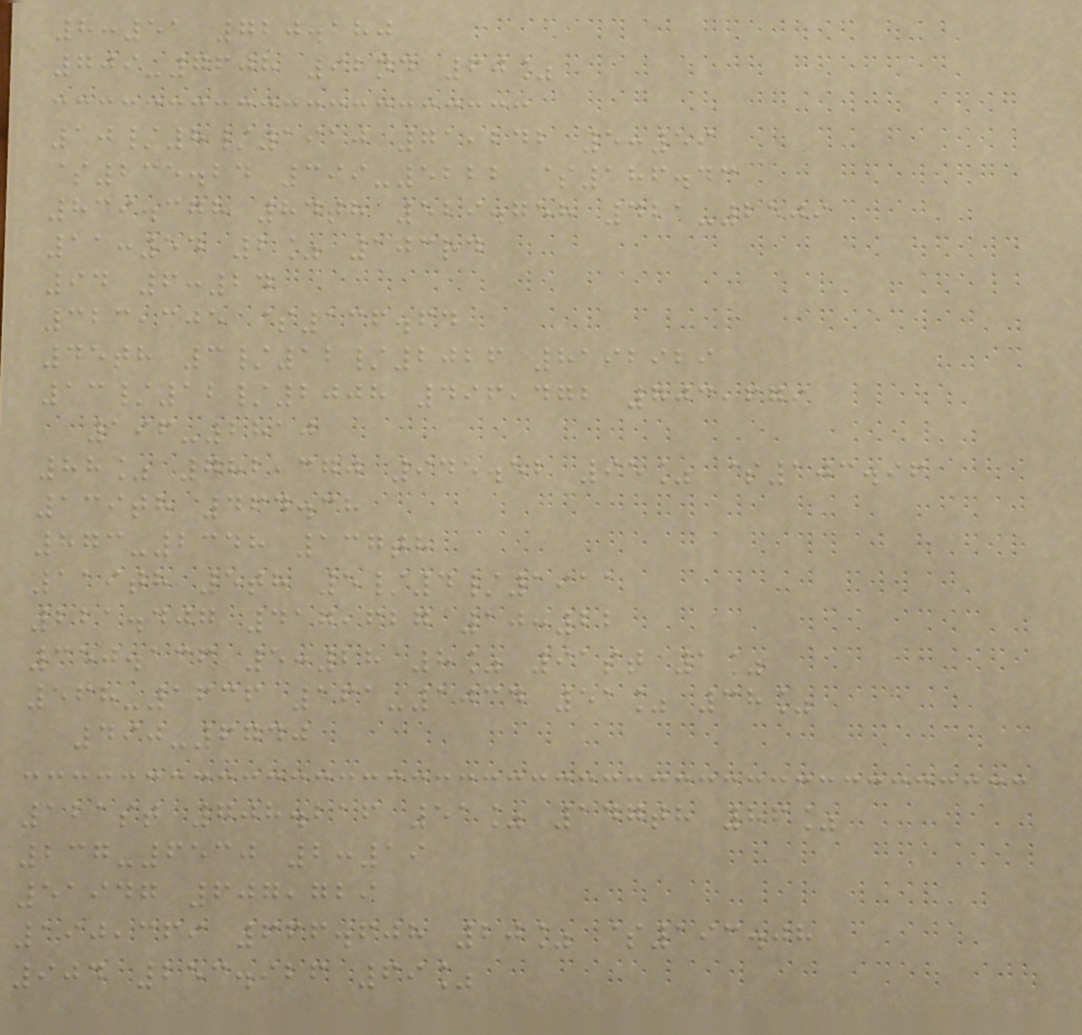8:51 720.180
709-7608 92nd 60%
10/8/1910 71,242 5:59
$235.24 399-5222 $186.43
839.378 84th 529.758 421-2509
11:54 2% 103rd
94 6:24
323,305 $136.64
45th 3/12/2026 8192929
13/12/2008 496,472 703,679
196-2810
88% 782,370 945.52 95% $103.96
139th 464.38
873-2348 137th
119th 5th 5/4/1911
221.407 417,627 10:22
350.136 5:28 8% 91st 1%
568-1636 161-1034 51% 38%
490-6740
121st 708.216 51% 147th 86%
237-6530 2:19
51947 607,729
190,369 666.608 20% $193.08
904 253.926 69%
